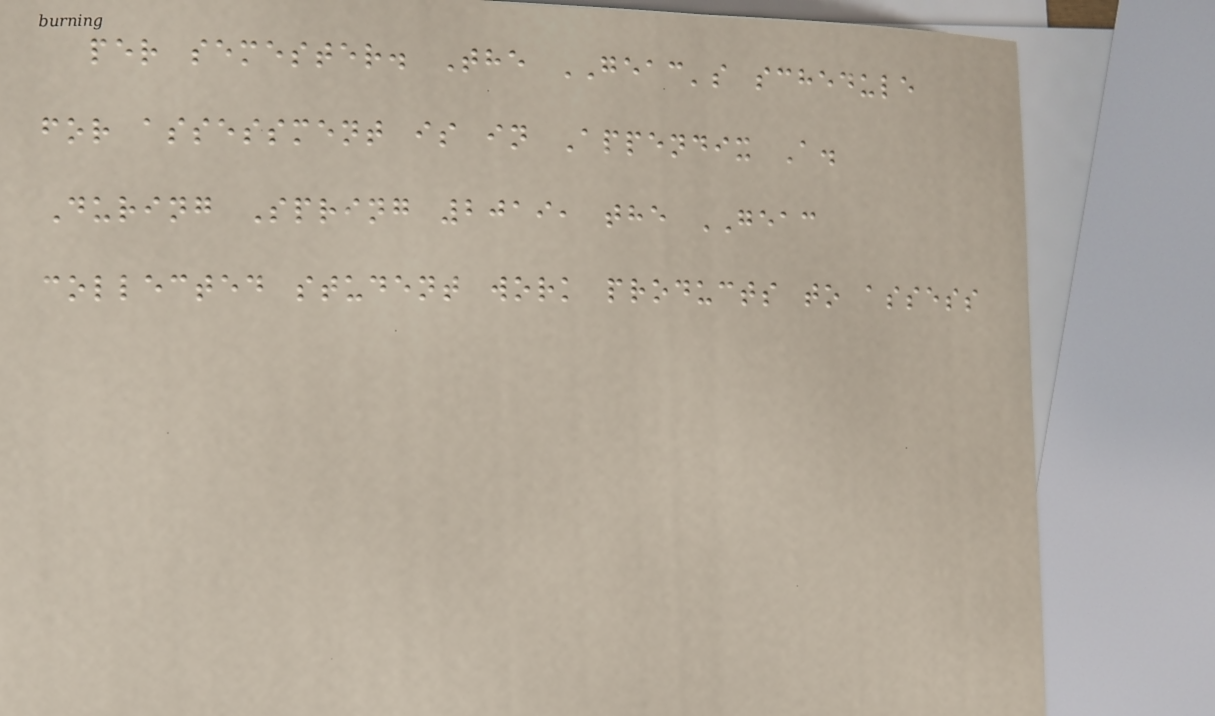per semester. The GEAC's schedule
for assessment is in Appendix A.
During Spring 2019, the GEAC
collected student work products to assess
